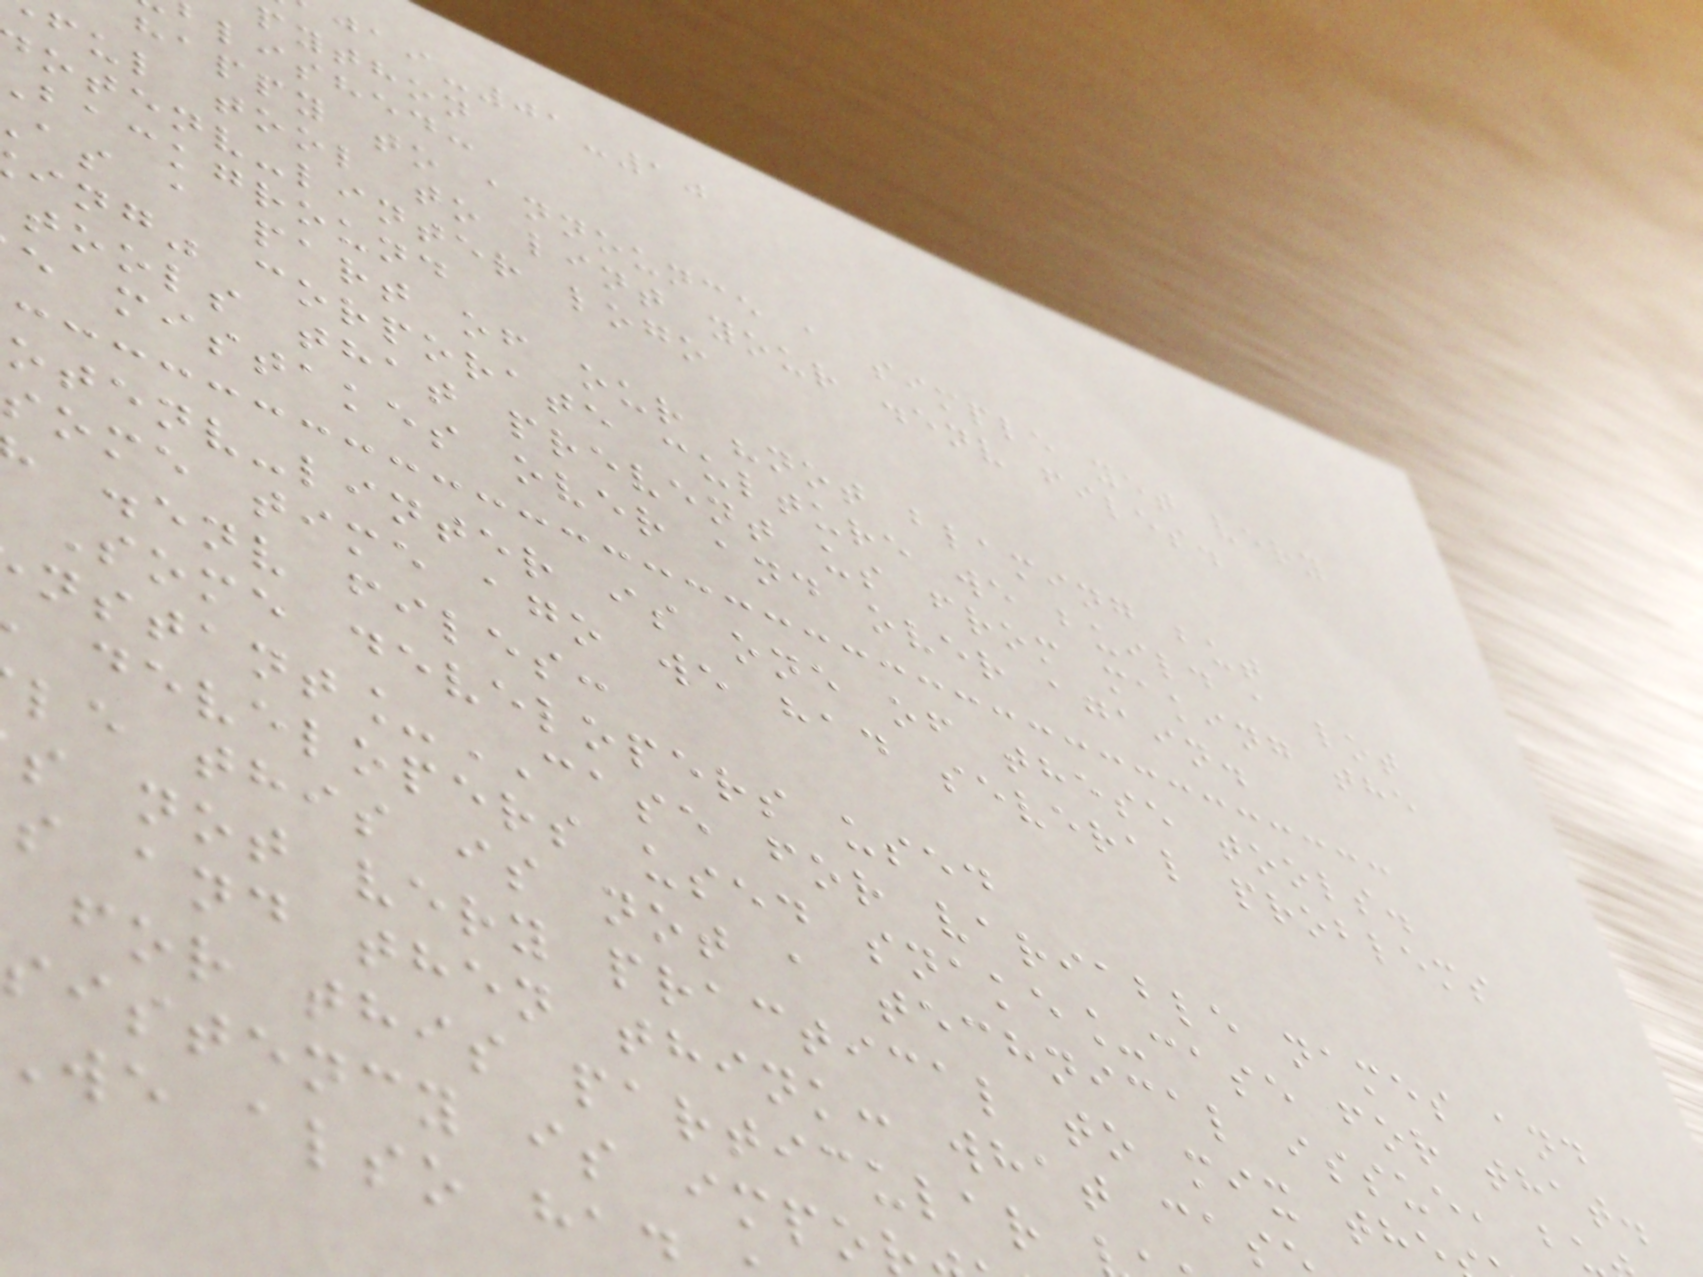-01-10
python
lished:
happy to announce a simple yet very
ful tool to lint your .env files.
otenv-linter logo
background
as a part of our "not blaming but
ing" corporate culture we build a lot
tools that prevent us from making the
e mistakes over and over again.
otenv-linter is one of these tools.
some time ago we had several problems
.env files:
Some developers used
_CASE for variable names and
developers used snake_case for that.
le this is not a technical issue, b
s not very practical to mix the
s and then think: what cas
for this particular
sistency is impo
we also ha
